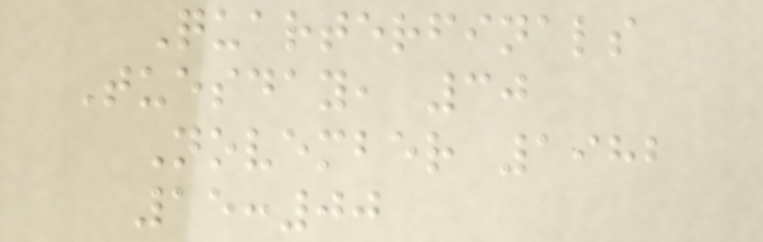Quarterfinals
Tuesday, 30
November 1982
15:00
